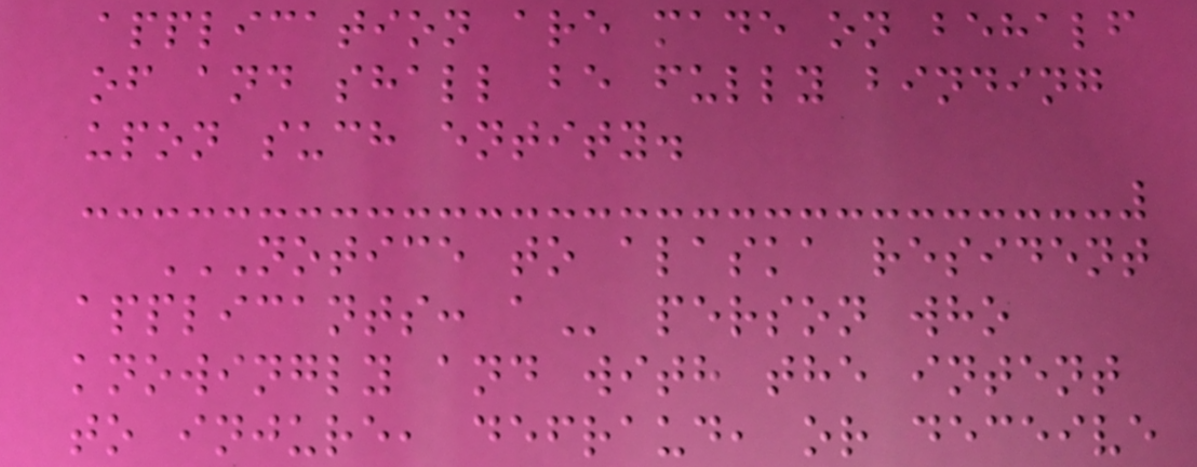application are made on behalf
of and shall be fully binding
upon such entity.
NOTICE TO ALASKA RESIDENT
APPLICANTS: A person who
knowingly and with the intent
to injure, defraud, or deceive
